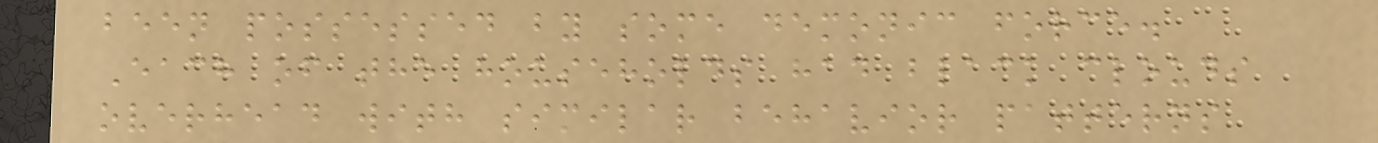been possessed by some demonic force.
Each of the households had black clouds
overhead with similar behavior patterns
